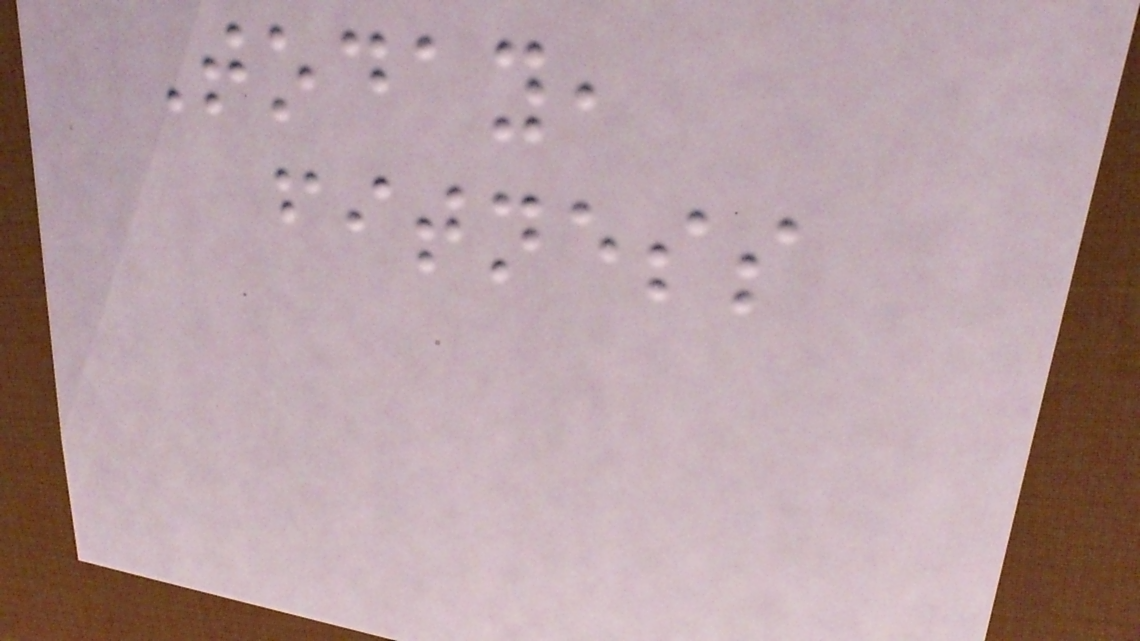Today,
fitness
